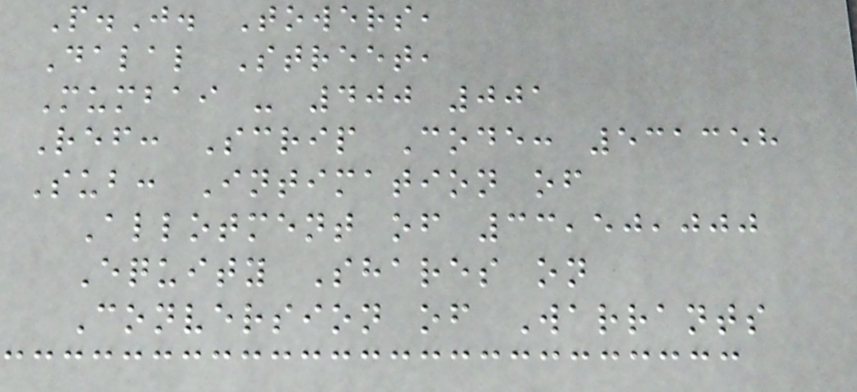P.J. Towers,
Dalal Street,
Mumbai - 400 001
Ref: Scrip Code: 531358
Sub: Intimation of
Allotment of 33,50,000
Equity Shares on
Conversion of Warrants
